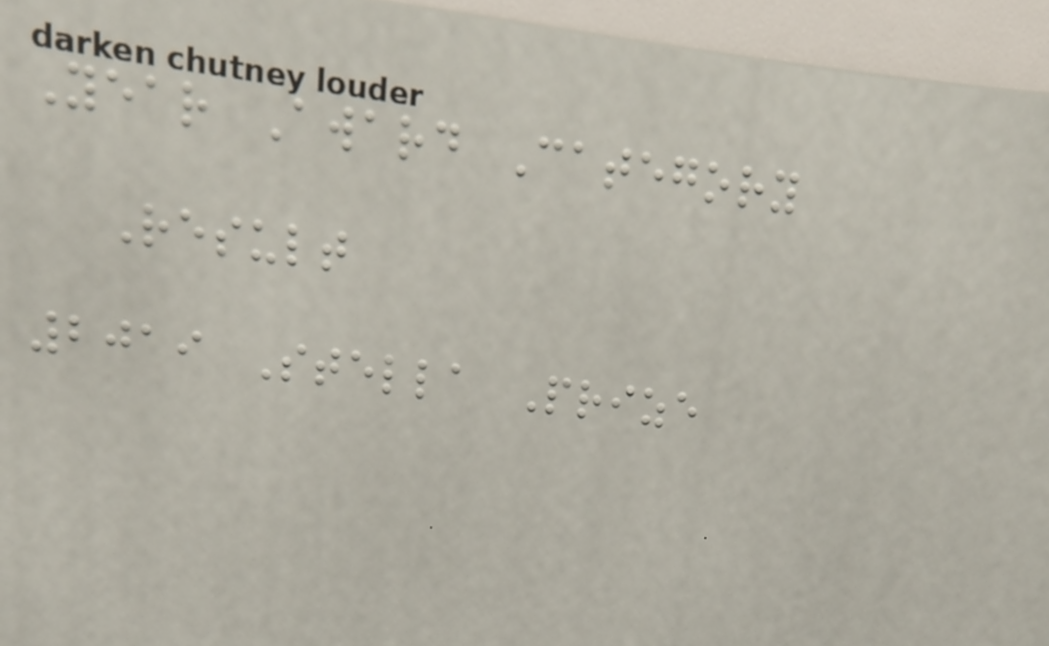Year Award Category
Result
2019 Stella Prize
